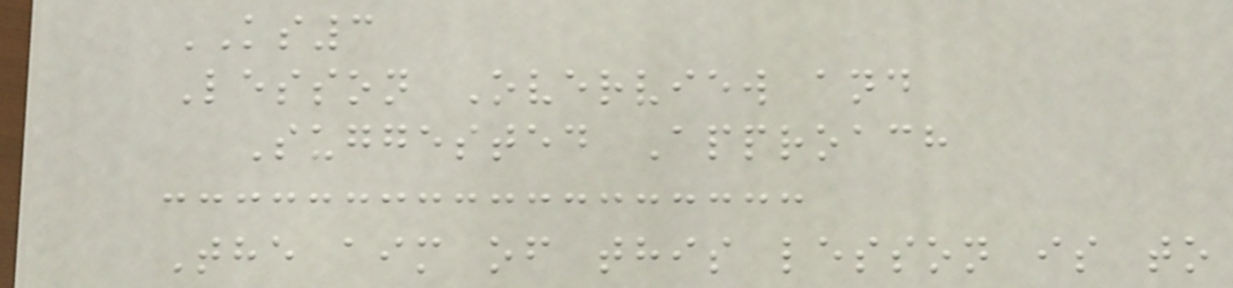KS3
Lesson Overview and
Suggested Approach
The aim of this lesson is to
